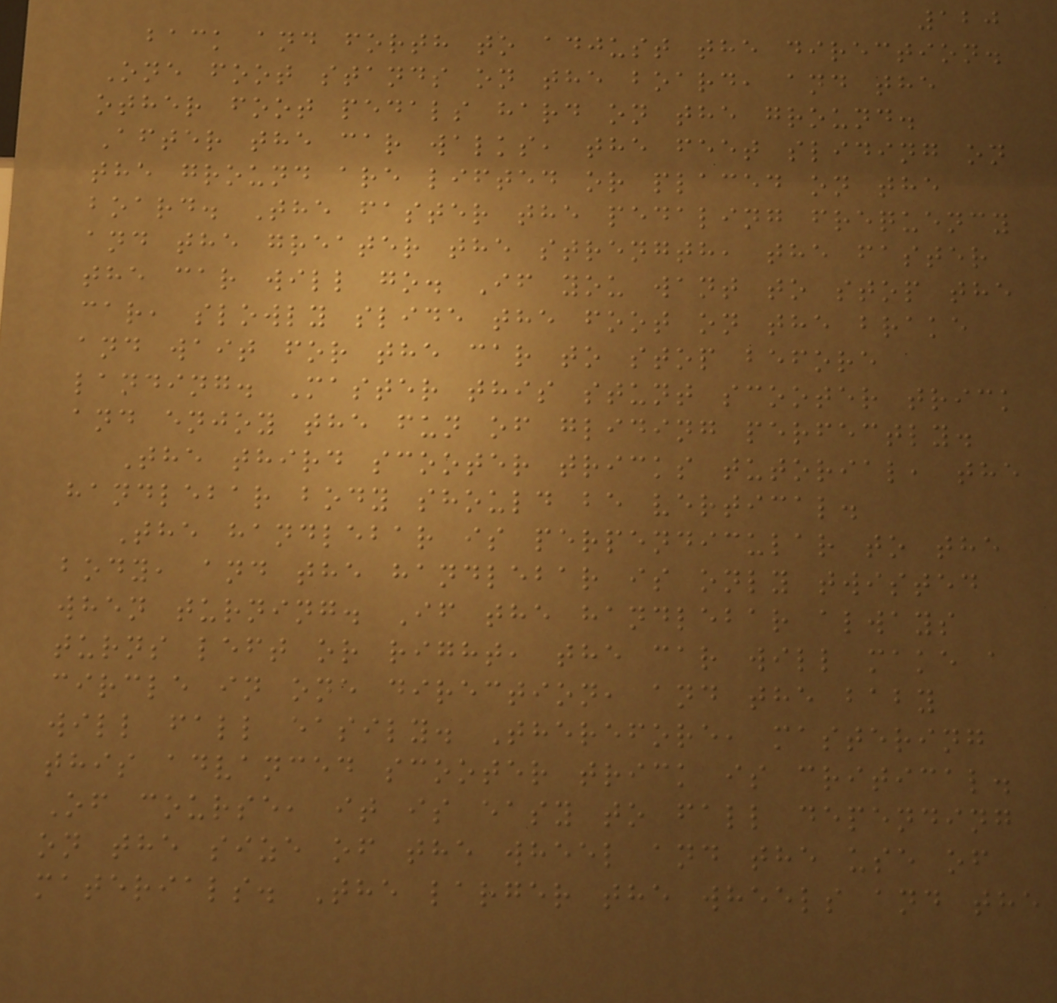120
back and forth to adjust the direction.
One foot stands on the board, and the
other foot pedals hard on the ground.
After the car walks, the feet sliding on
the ground are lifted or placed on the
board. The faster the pedaling frequency
and the greater the strength, the faster
the car will go. If you want to stop the
car, slowly slide the foot on the brake
and wait for the car to stop before
landing. Master this stunt scooter trick
and enjoy the fun of gliding perfectly.
The third scooter tricks tutorial, the
handlebar body should be vertical.
The handlebar is perpendicular to the
body, and the handlebar is only twisted
when turning. If the handlebar always
turns left or right, the car will make a
circle in one direction, and the baby
will fall easily. Therefore, mastering
this advanced scooter trick is critical.
Of course, it is easy to fall depending
on the size of the wheel and the use of
materials. The larger the wheels and the
